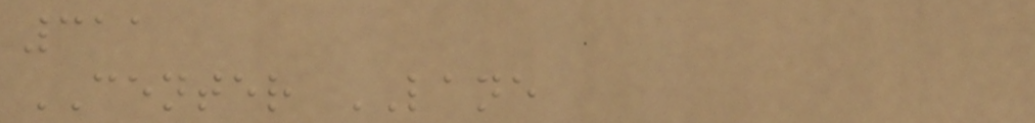311
CENTER LANE
